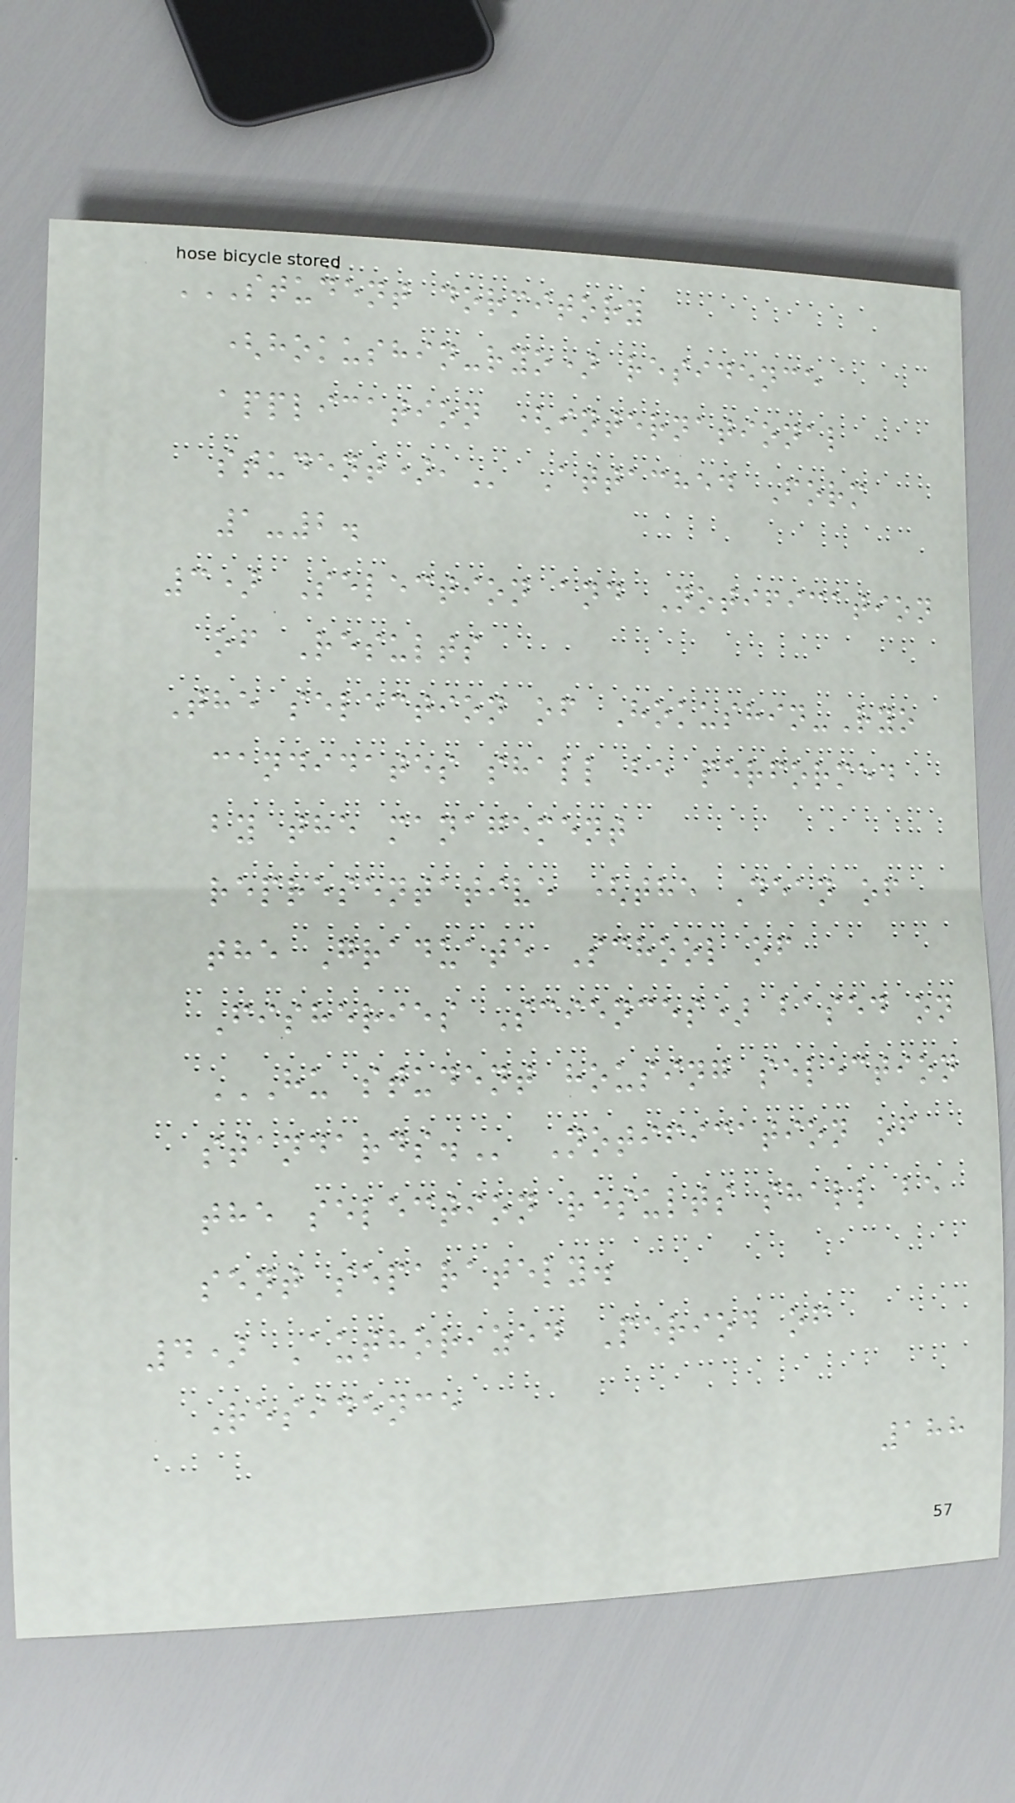STUDENT DORMITORY
(HOKUSHIN-RYO) RESIDENCE
APPLICATION (INTERNATIONAL
STUDENT), Attached Form
1-2.
3) Selection and Notification
of Results
The selection of Hokushin-Ryo
candidates shall be performed
by the management
representative (the Dean of
the Graduate School of
Fisheries Sciences) based on
HU STUDENT HOUSING SELECTION
STANDARDS. Notification of
the selection results shall be
sent separately.
4) Authorized Period of
Residence
188
